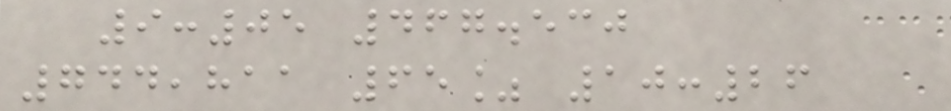9:05 467.530
744,811 65% 10:26
